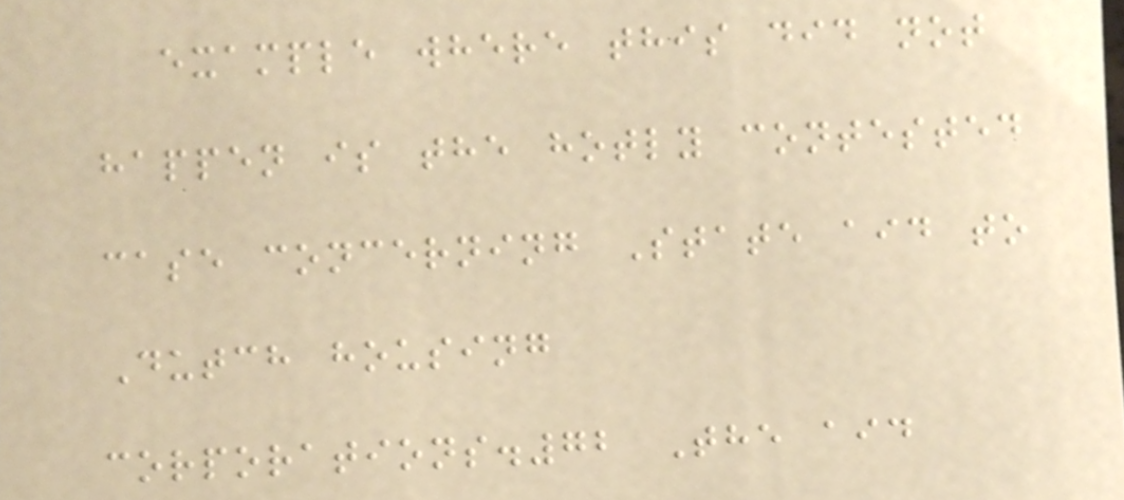example where this did not
happen is the hotly contested
case concerning State aid to
Dutch housing
corporations.72 The aid
